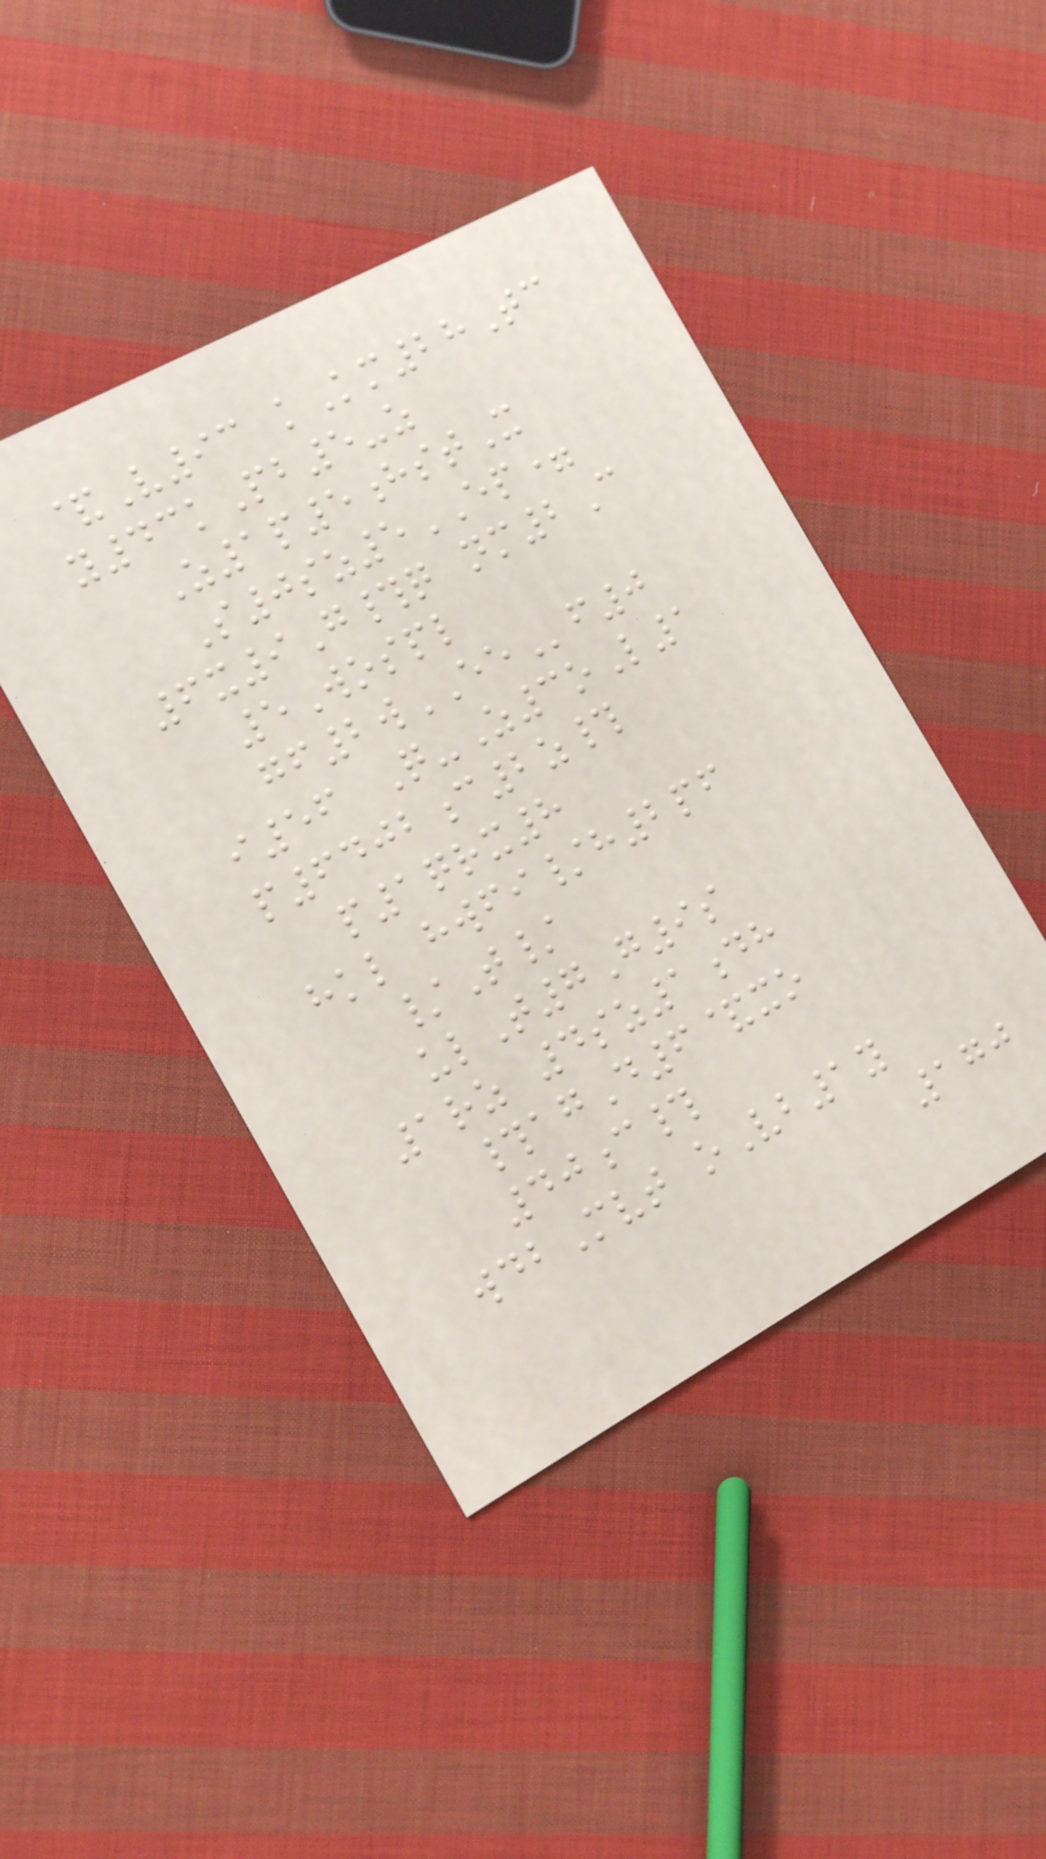&V93 kKm28Tc
y43kPb5-z
Z1p5hstX
S0sz5EP=
6x9G#q nm2C
5Wospl
gf2wEEf0
i56 Q-Z3oL1
p6402c2z#
p1qrx8
hkl hwfi/h2pf
/T/
ulT7G9s
1rz 4sz1dh
#agD6&xo
40c#
wdbMvt oVb1y
170
